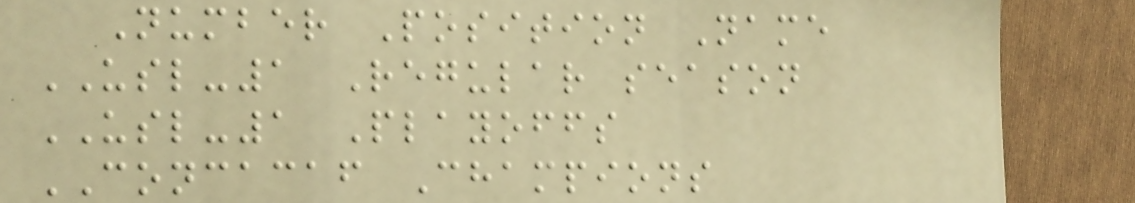Number Position Name
USL-1 Regular season
USL-1 Playoffs
CONCACAF Champions
